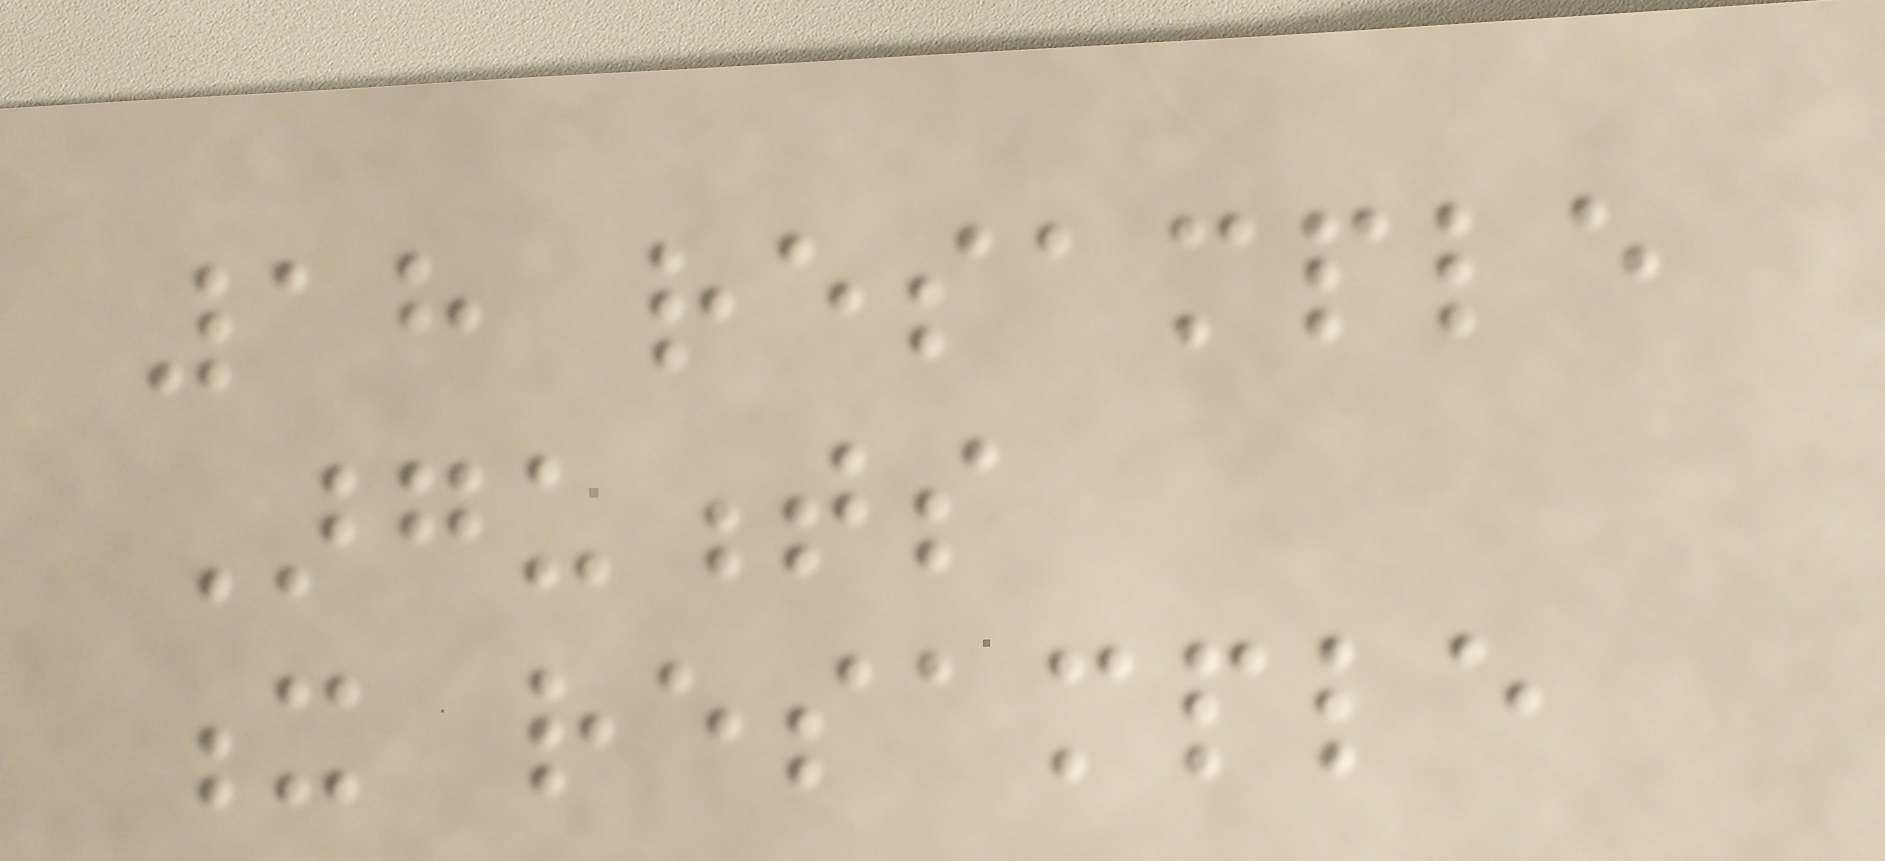18 resample
Arguments
x resample
